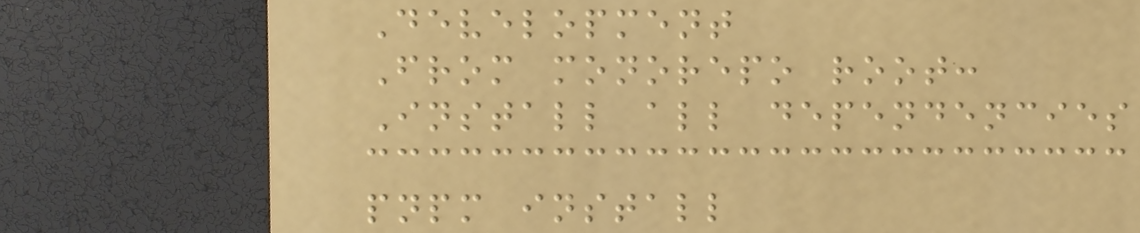Development
From monorepo root:
Install all dependencies
pnpm install
